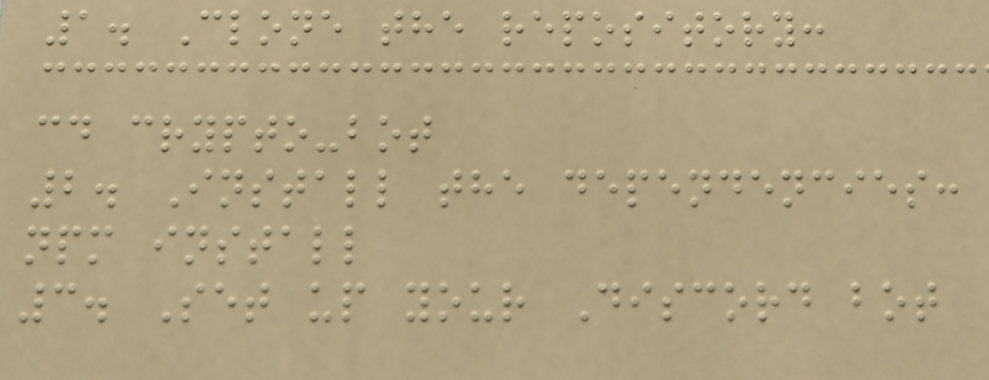1. Clone the repository:
cd crypto-bot
2. Install the dependencies:
npm install
3. Set up your Discord bot
